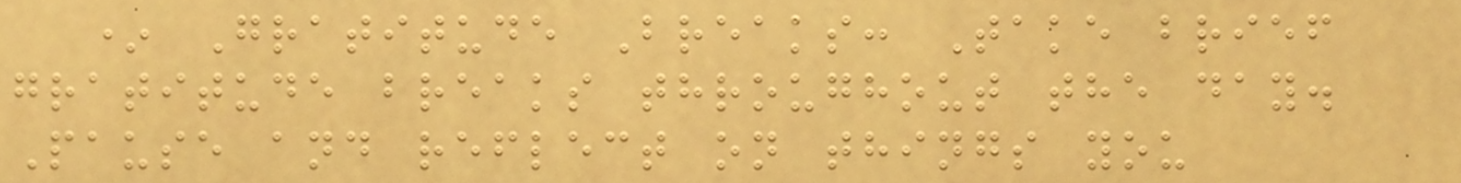* Gratitude Breaks: Take brief
gratitude breaks throughout the day.
Pause and reflect on things you
